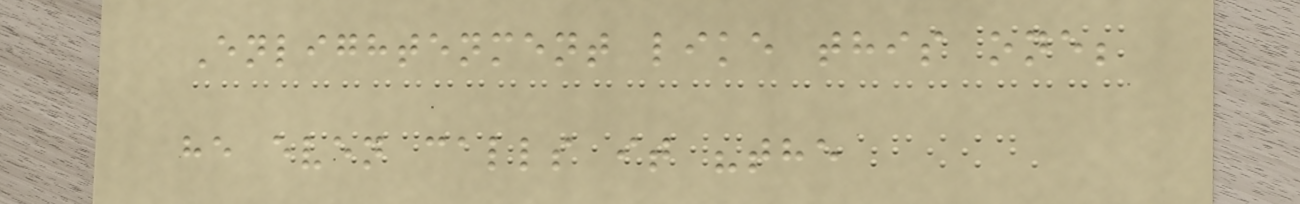Enlightenment like this one;
he even calls it "the
